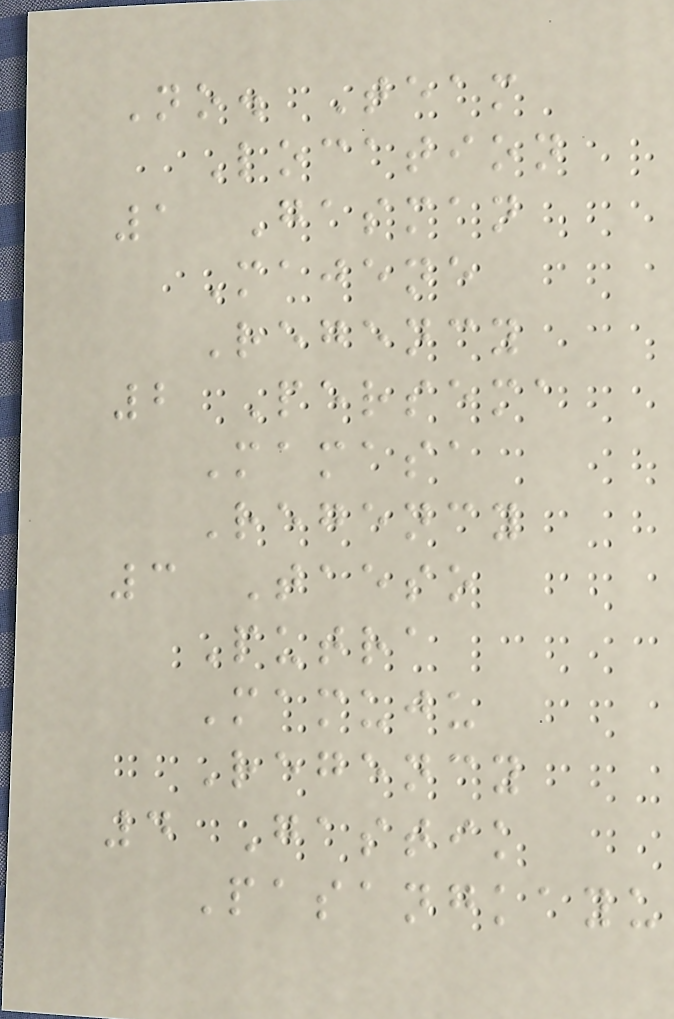No. Team
Location
1 Gasman
Majene
Regency
2 Persema
Mamasa
Regency
3 Taeso
Putra
Mamuju
Regency
4 Gastik
Pasangkayu
